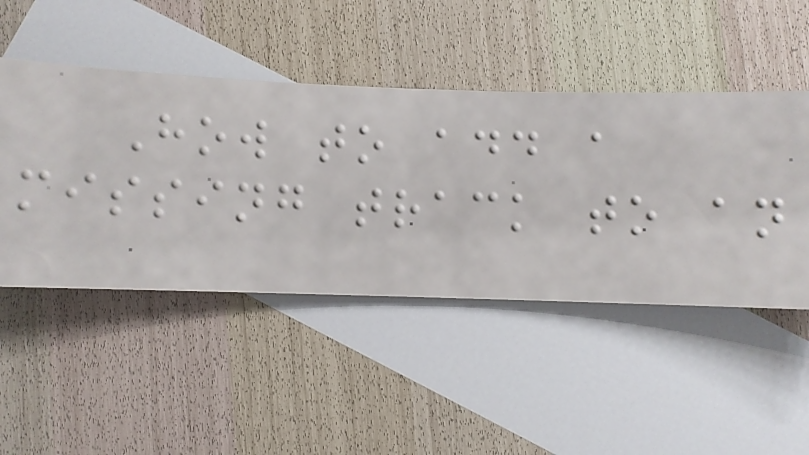How to add a
missing track to an
